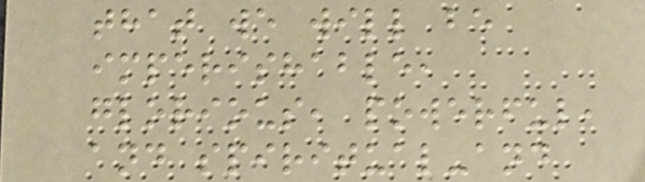that we will be
imperishable,
glorious, powerful,
and spiritual-and
